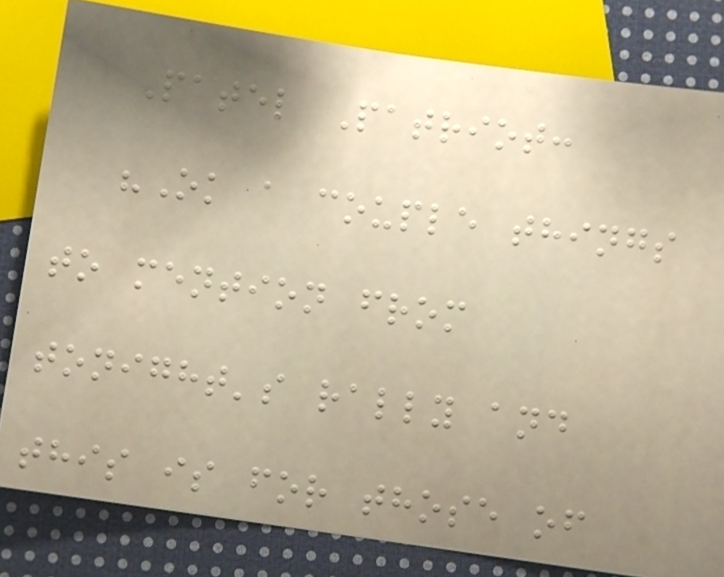Patel Patriot:
"Ok a couple things
to mention from
tonight's rally and
this is for those of
